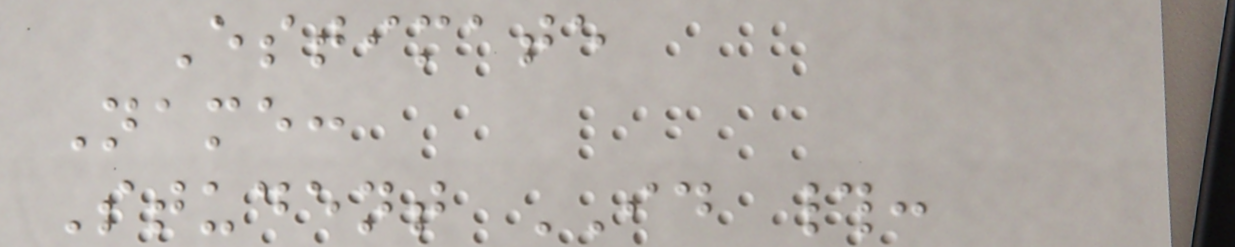Estimate
Name:
Student ID #:
